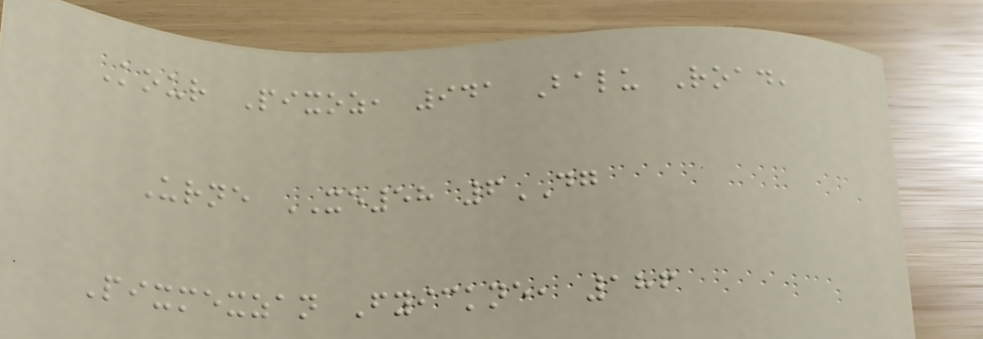Kour Pixoz, 941 Balu Road,
Urne XE58 6DG
Pixmexzan Fyickne, 186
